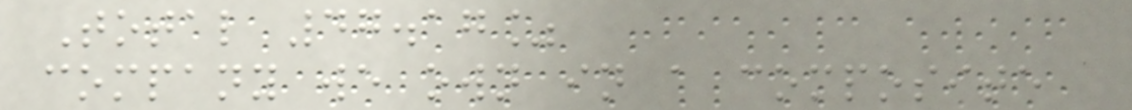Total 47.17%
company we own in a composite
